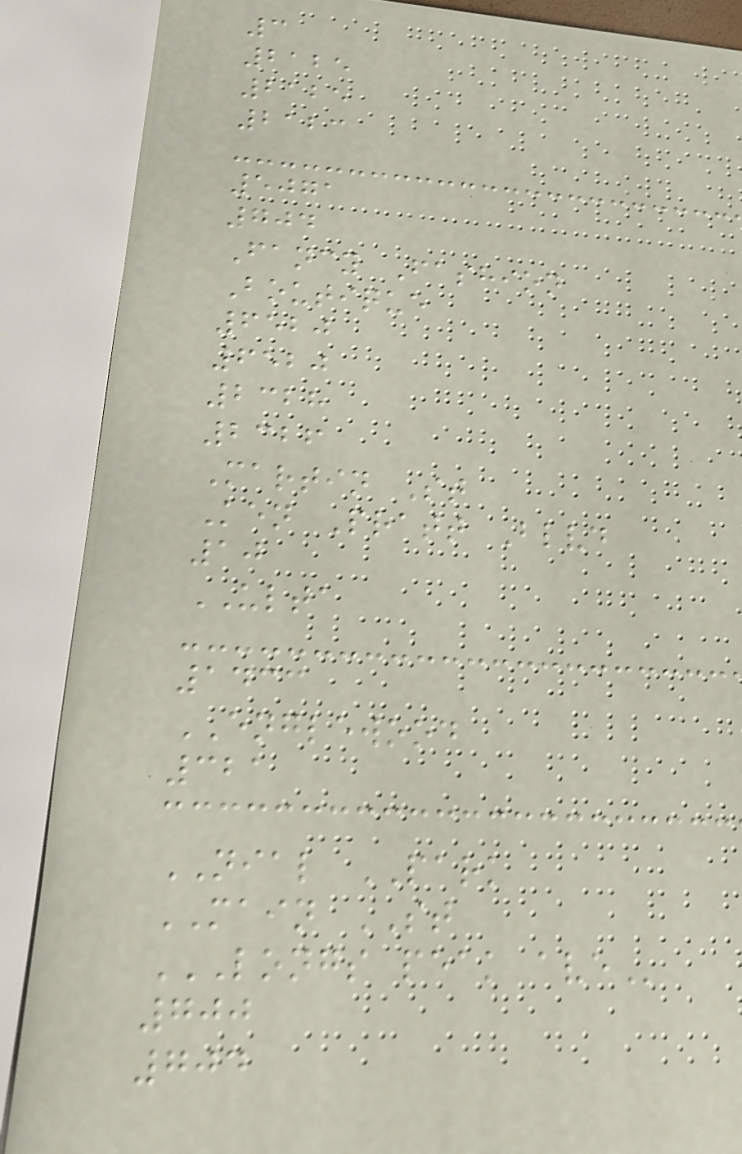3
2125
2125
2123
5071
704
Fancy Fashion
Boutique
6520
6520
2328
2326
Martin St
Ken Pratt Blvd
10
ULTA
1433
ENGLEWOOD
321
NIAL PARK
MAIN ST
LONGS PEAK AVE
700
704
